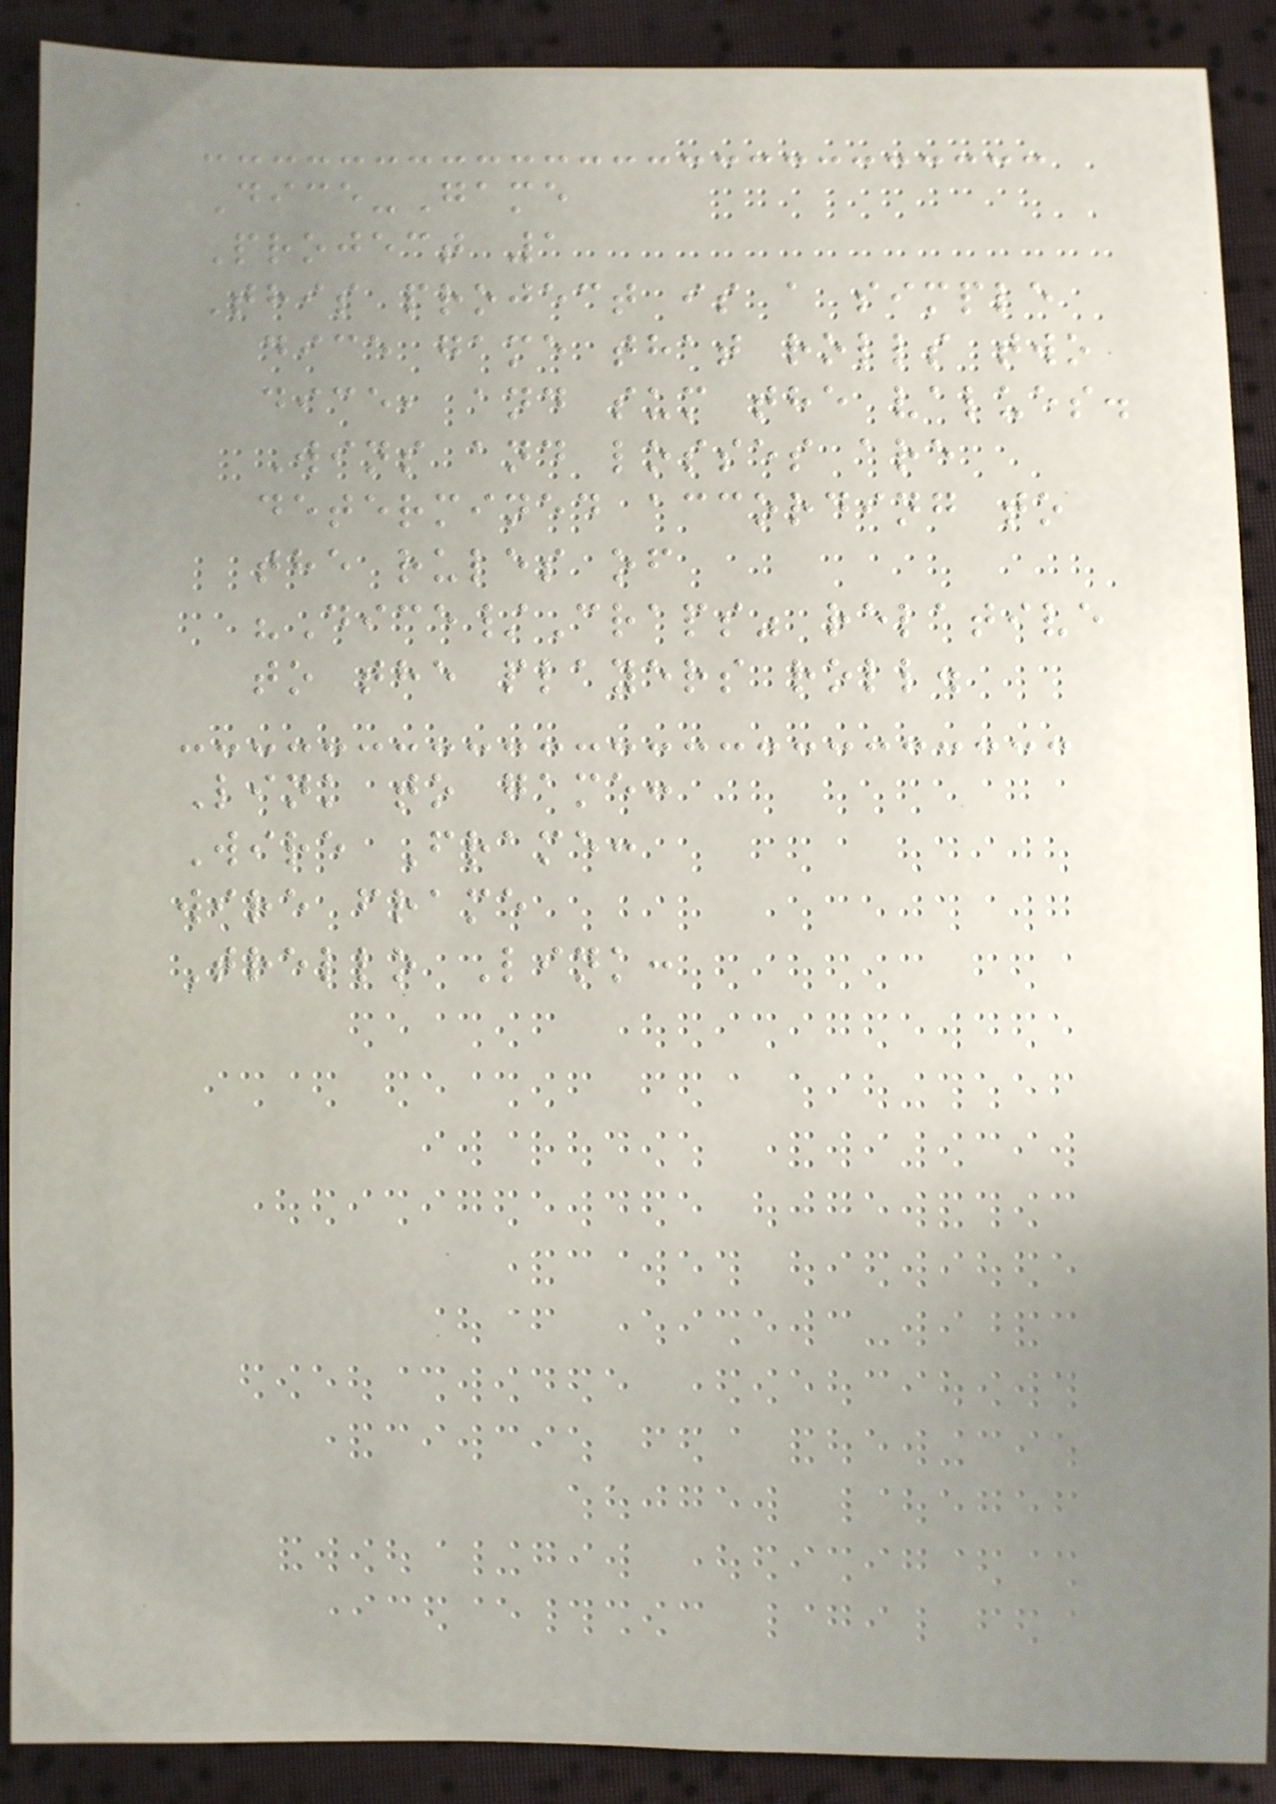Dice-Game
Project 1
This project is a simple
dice game that rolls two
dice, and sum the values.
Wins and losses are
determined according to
the rules of
"Dice/Craps" relative
to the players roll.
Link to game:
Wire Frame:
wire frame
Trello Link:
